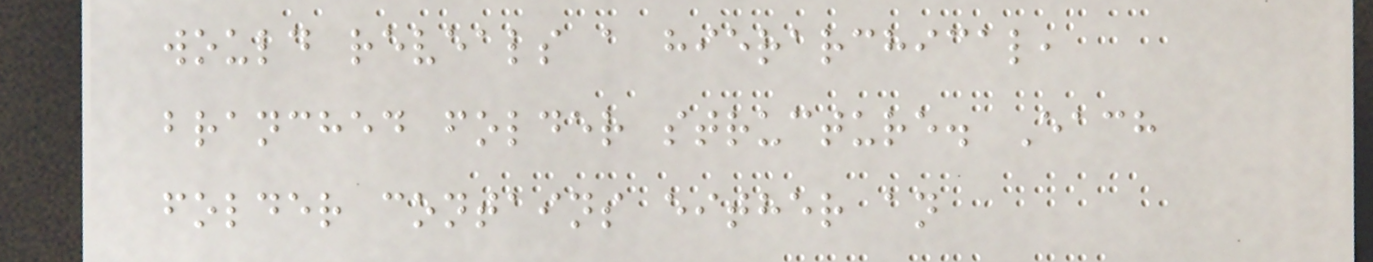would reveals a hierarchical,
branched folder structure. Each
folder contains either an
